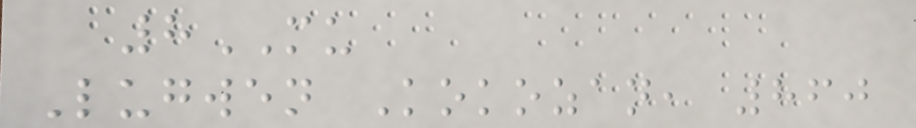8MU
Lugwen Kokozan, 860
